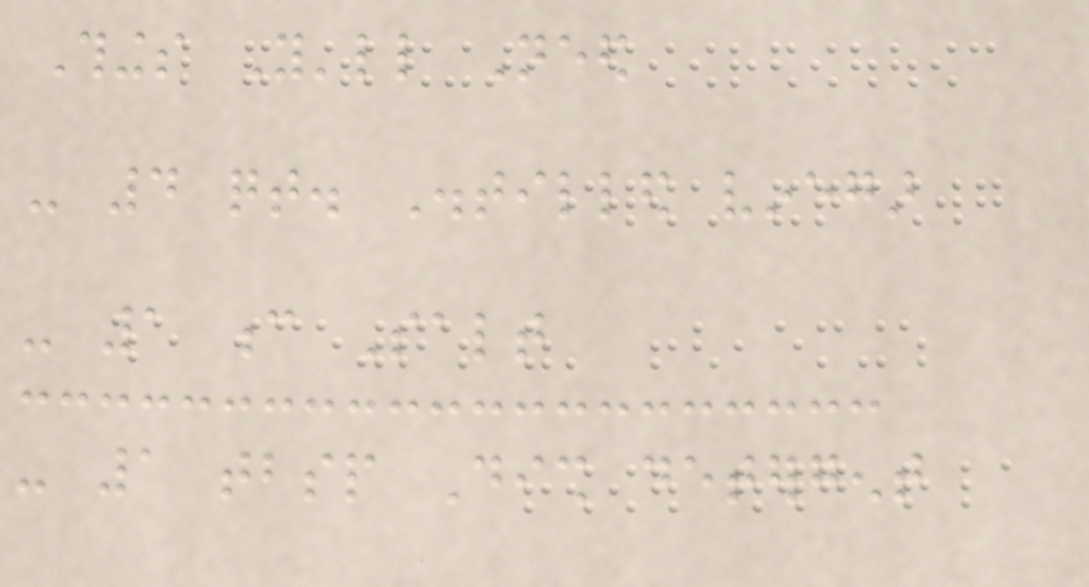Things You'll Need
- 4 qt. Distilled vinegar
- 1 c Salt
- 1 tbsp Dish detergent
